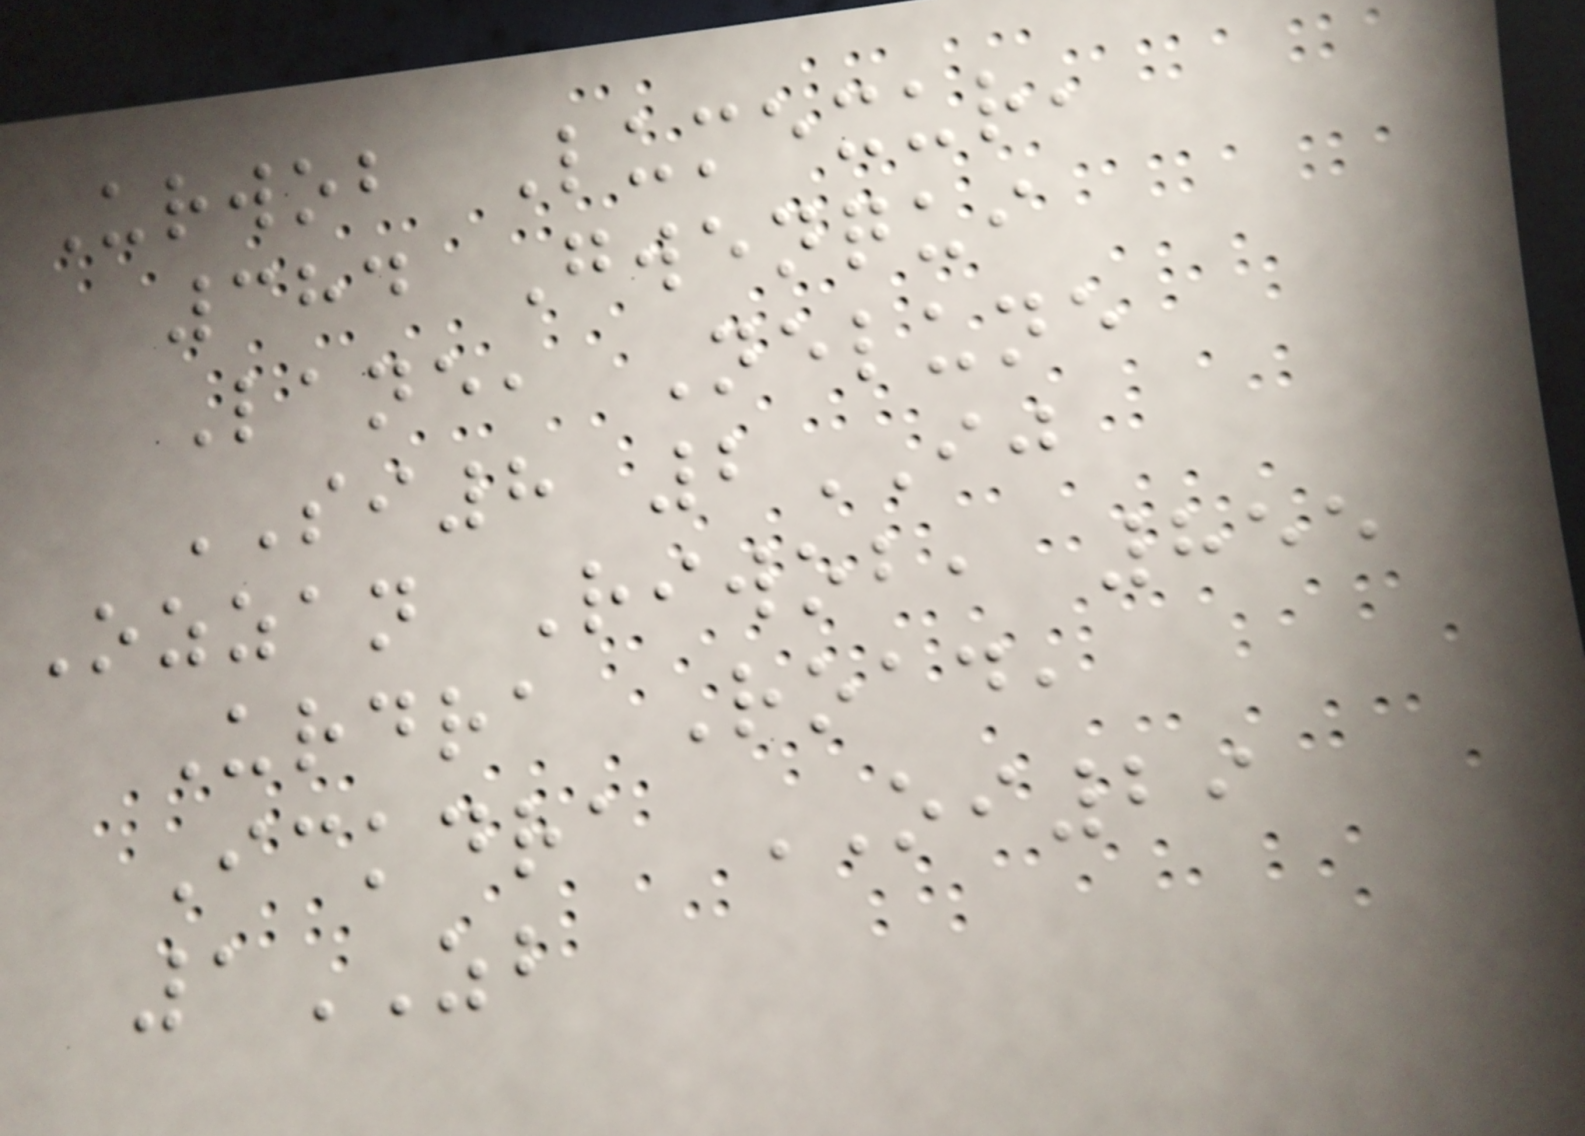Urwob Lumexur,
384 Gwenqui
Lane, Nelune
SI8 2IJ
Ozzan Riwob, 855
Urdra Road,
Ickdra OI29
1ZB
